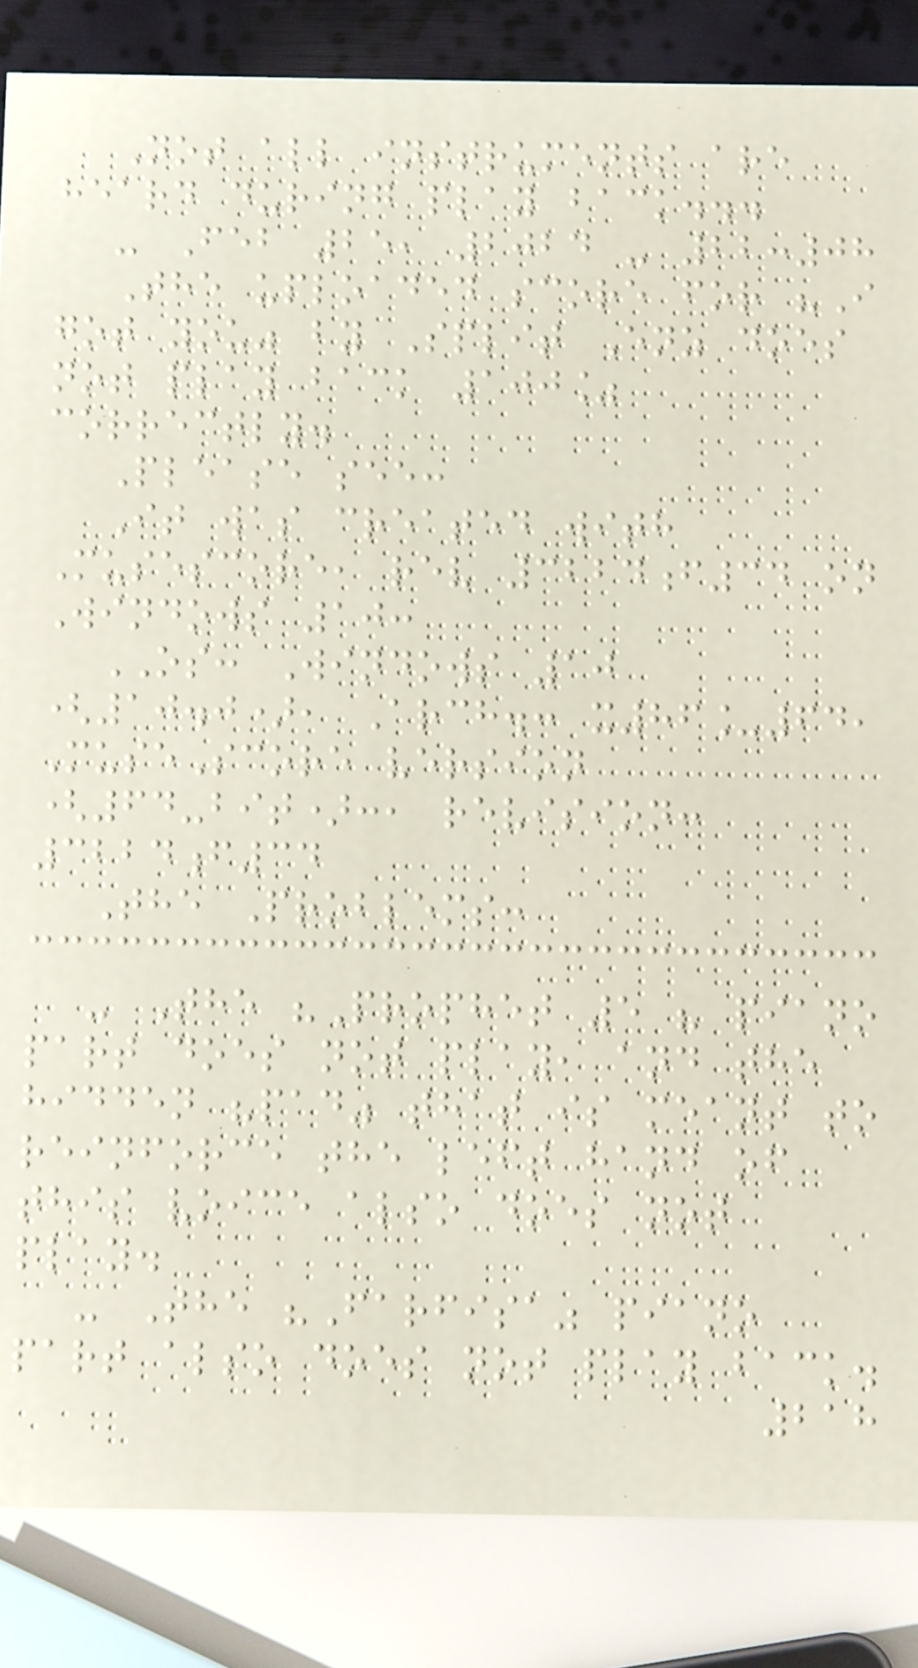Not all instruments are
heard during play back...
- Feb 25, 2024 - 22:08
The uploaded score for "I
got you" by Split Enz does
not play back 100%
correctly.
Please see:
It was created with
Musescore, rev 3224f34 on
Windows 10:
OS: Windows 10
(10.0), Arch.: x86_64,
MuseScore version
(64-bit):, revision:
3224f34
The Problems:
- The "Prophet 5 " piano
part does not play, and the
hidden "pad" that is meant to
reinforce the left hand of
this voice also does not
play.
- The "Farfisa" piano
part also does not play back.
218
